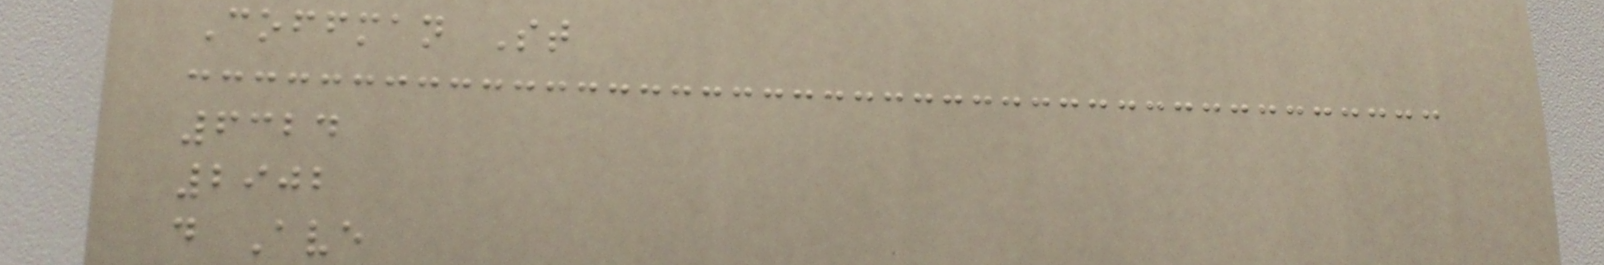Coffman St
6324
2902
d Ave
